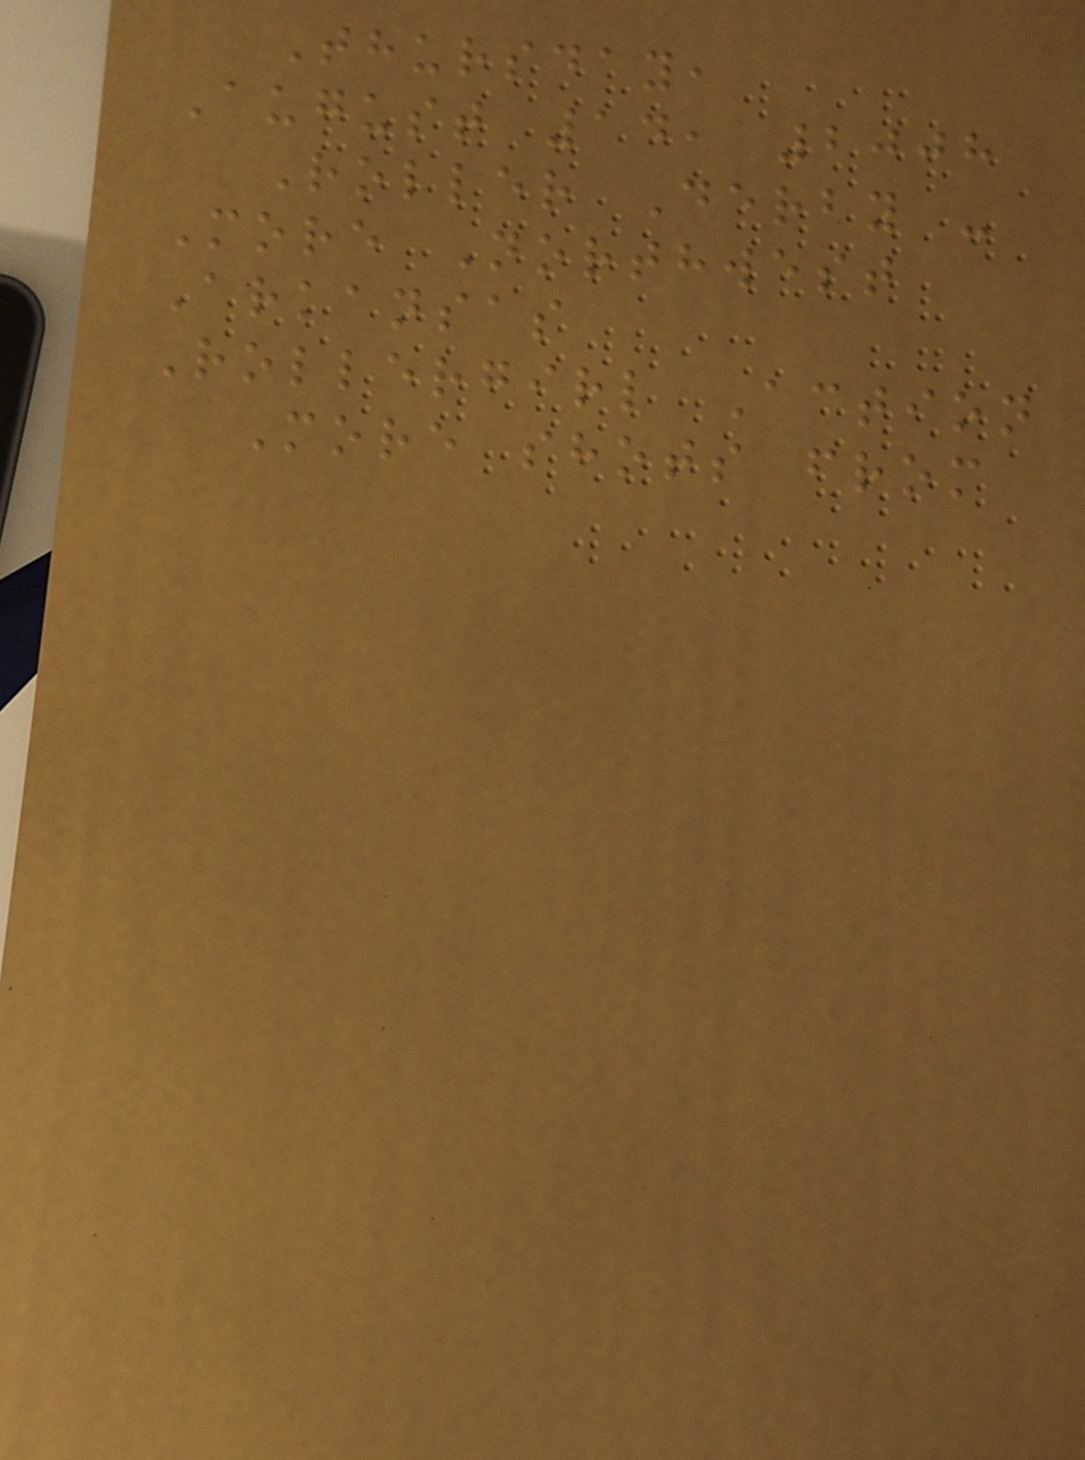Thursday,
August 14, 2008
Roller Derby -
More Northwest
Arkansas
Rollergirl Action
More shots from
